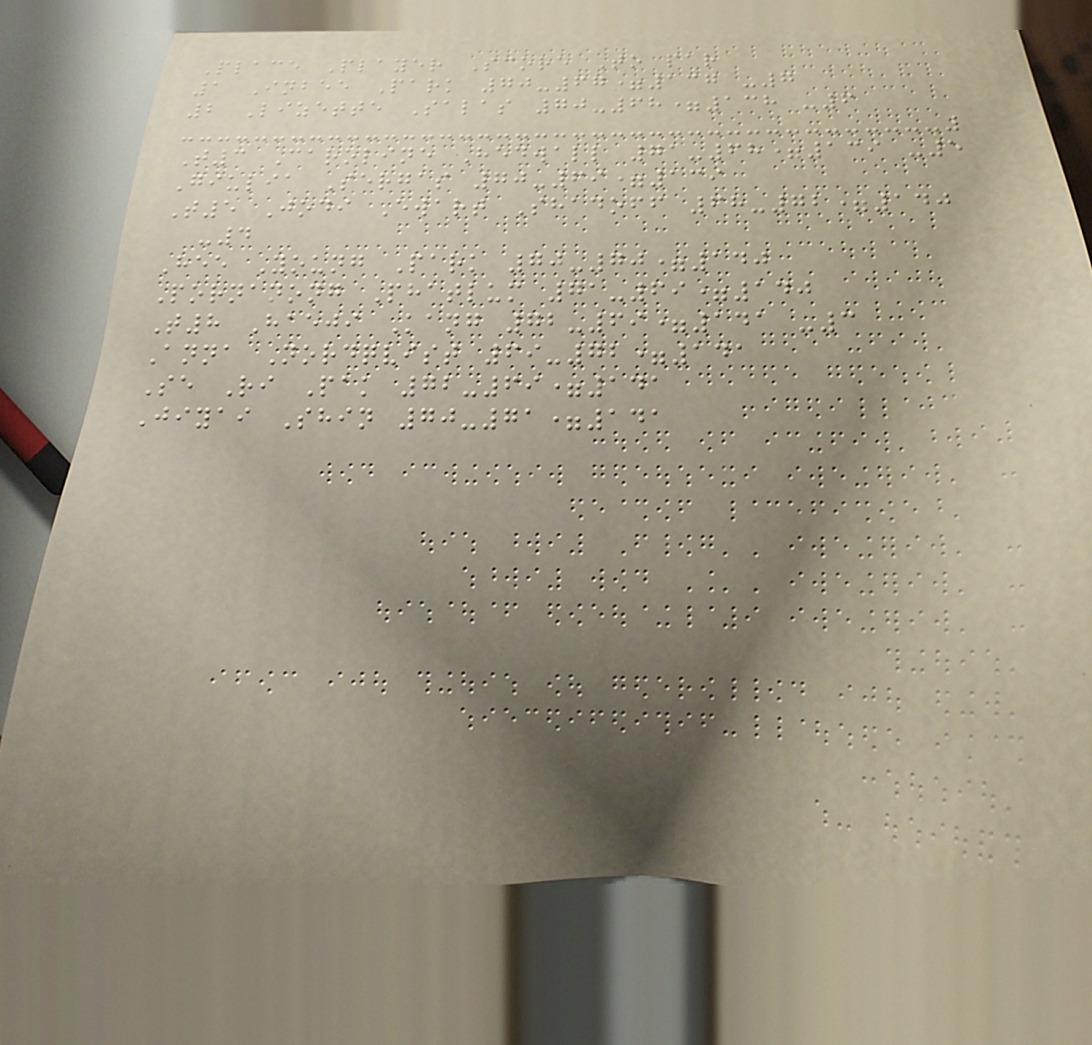Place Player Score To par
1 Inbee Park 70-67=137 -7
2 Lizette Salas 70-68=138 -6
T3 Caroline Hedwall 71-68=139 -5
Giulia Sergas 70-69=139
T5 Jodi Ewart Shadoff 68-72=140
-4
Hee Young Park 70-70=140
Pornanong Phatlum 71-69=140
T8 Haeji Kang 72-69=141 -3
Anna Nordqvist 69-72=141
Se Ri Pak 72-69=141
Jiyai Shin 70-71=141
